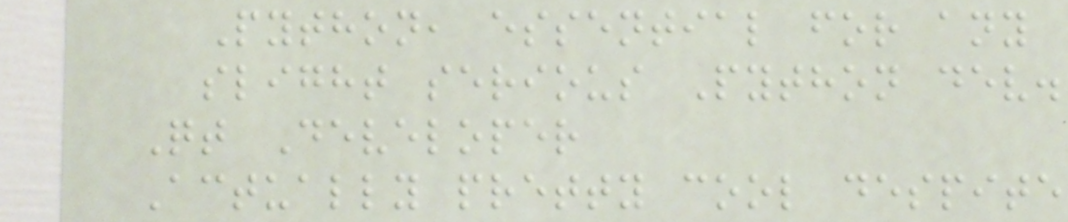Python, essential for any
slight serious Python dev.
Qt Developer
Actually pretty cool despite
